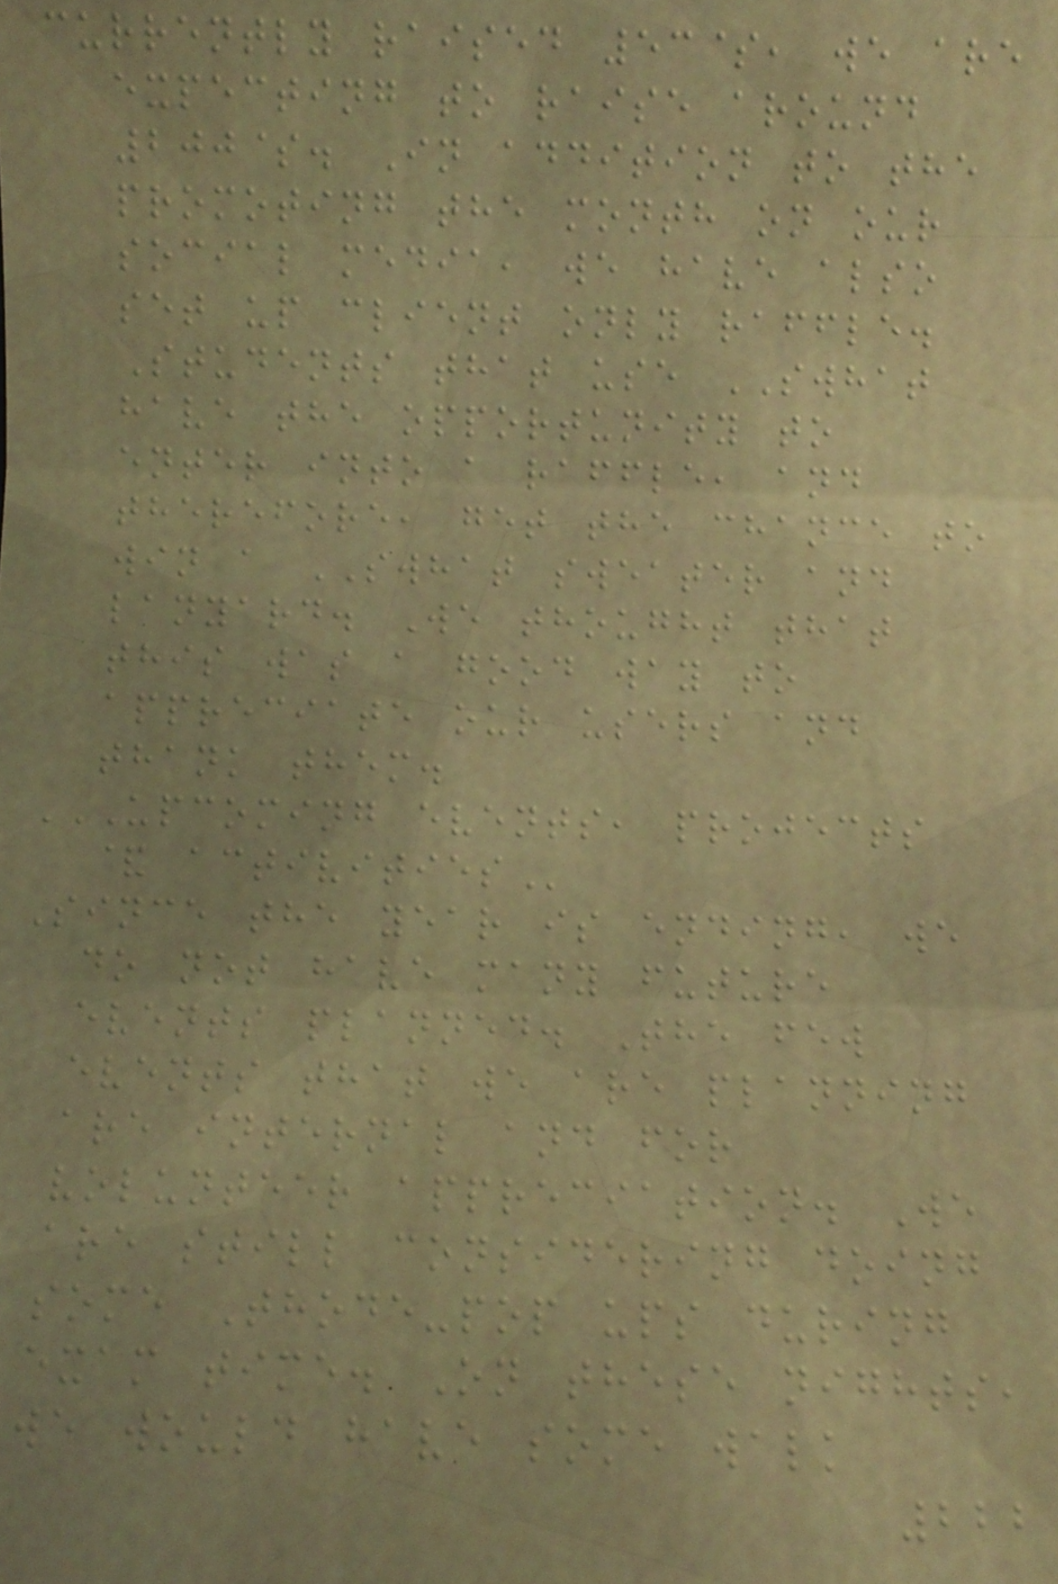currently raised 53$, we are
expecting to raise around
200$. In addition to the
promoting the month on our
social media, we have also
set up client only raffle.
Students that use SWHAT
have the opportunity to
enter into a raffle, and
therefore, get the chance to
win a SWHAT sweater and
lanyard. We thought that
this was a good way to
appreciate our users and
thank them.
UPCOMING EVENTS, PROJECTS
& ACTIVITIES
Since the year is ending, we
do not have many future
events planned. The few
events that we are planning
are internal and for
volunteer appreciation. We
are still considering doing
some Thode-pop ups during
exam time. On these nights,
we would have some walk
222
